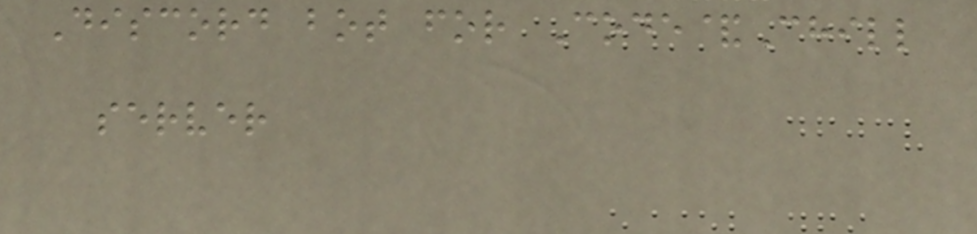Discord bot for Code&Chill
server
